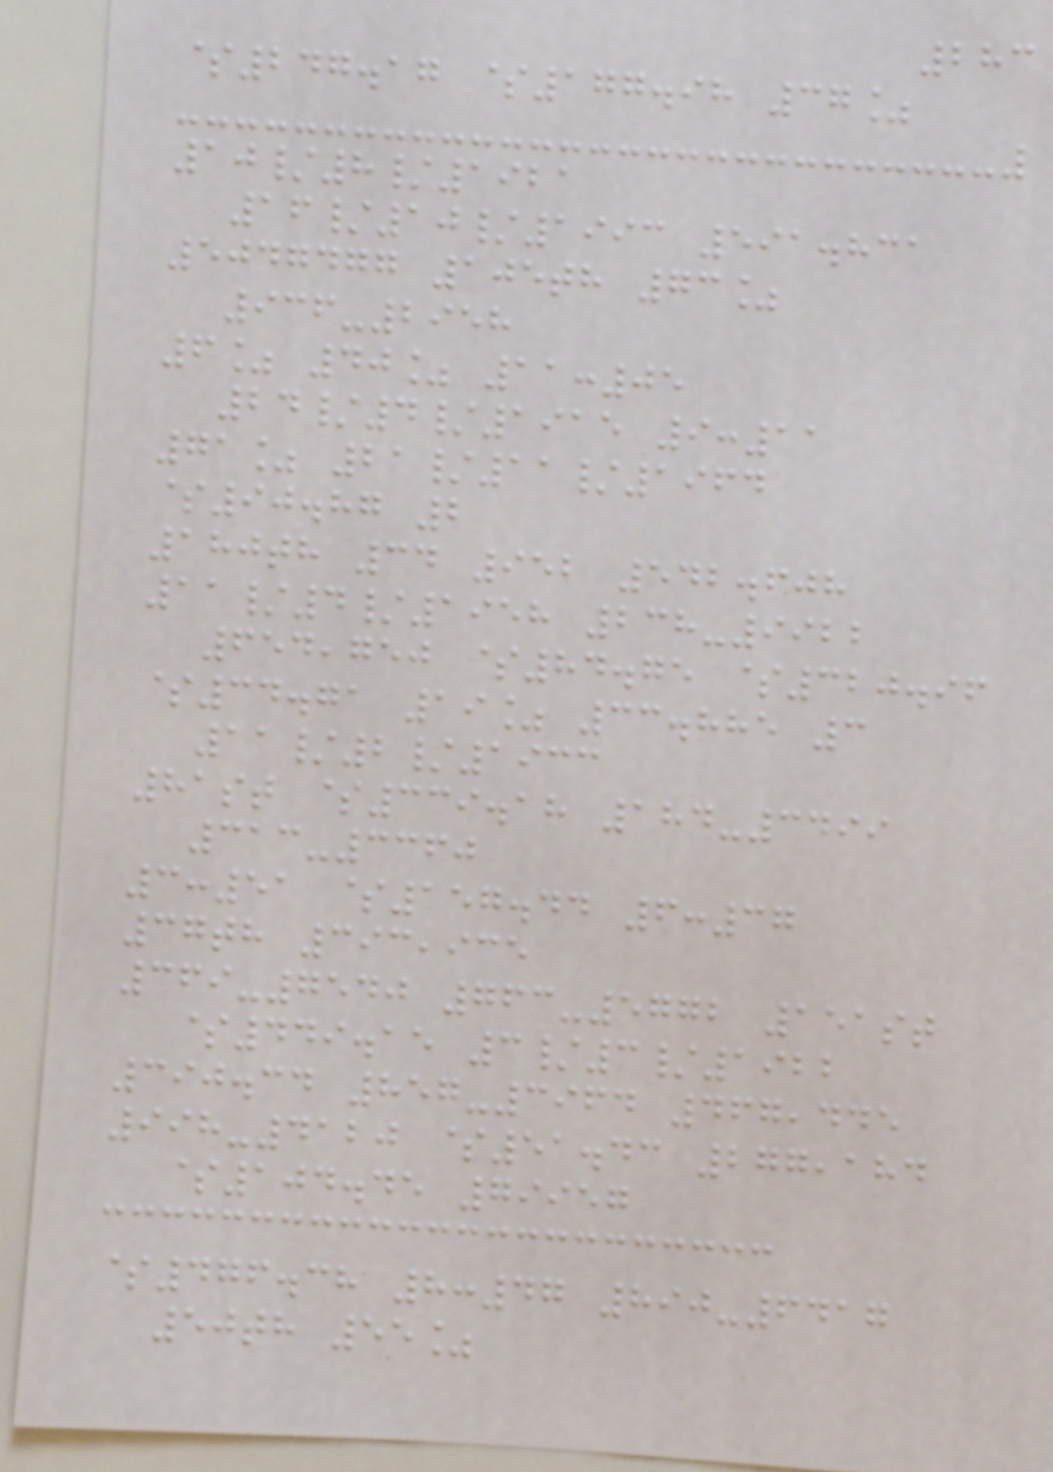283
$247.17 $177.98 37%
10/8/1921
16/10/1993 591.831
5047477 105th 73%
936-2958
6% 40% 11:05
24/4/1915 9:11
71% 21/11/1964
$90.87 2
180th 34 952 542.608
11/4/1958 238-9922
654,750 $84.75 $320.96
$34.71 19% 33.885 3
11/2/1933
81st $339.18 184-3499
313-3360
3:51 $157.44 6:37
37th 393,935
369-7540 763-5772 151st
$449.15 3/3/1922
390.34 857-3964 467,445
998-4120 $51.43 277,184
$104.45 79957
$476.38 8:47 890-6417
50th 55%
